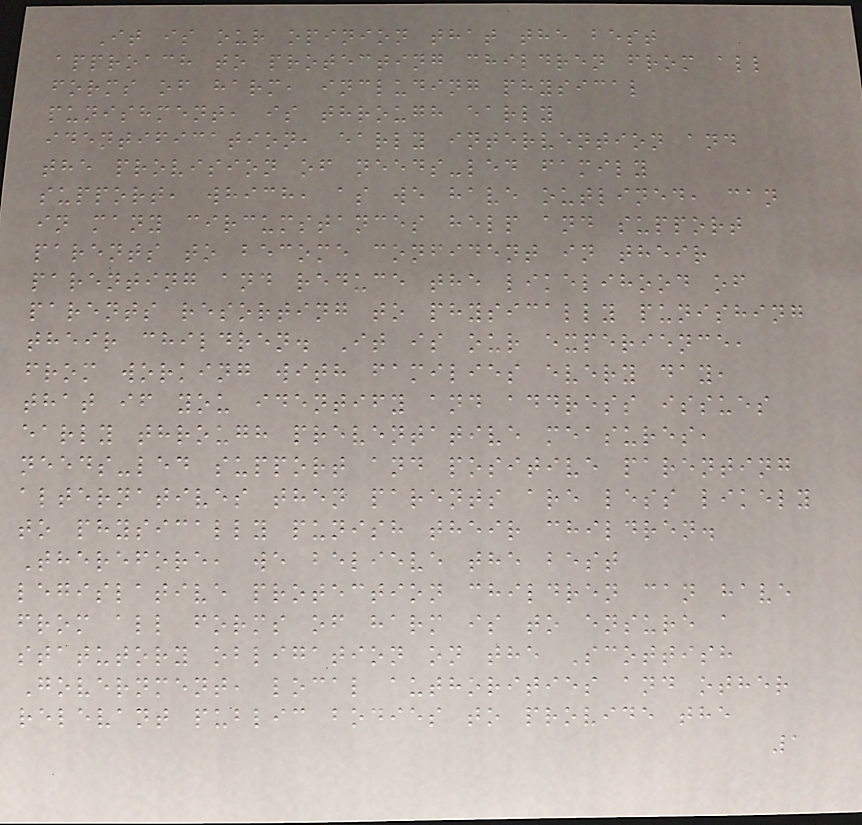It is our opinion that the best
approach to protecting children from all
forms of harm, including physical
punishment, is through early
identification, early intervention and
the provision of needs-led family
support, which, as we have outlined, can
in many circumstances help and support
parents to become confident in their
parenting and reduce the likelihood of
parents resorting to physically punishing
their children. It is our experience,
from working with families every day,
that if you identify and address issues
early through preventative measures,
needs-led support and positive parenting
alternatives then parents are less likely
to physically punish their children.
Therefore, we believe the best
legislative protection children can have
from all forms of harm is to ensure a
statutory obligation on the Scottish
Government, local authorities and other
relevant public bodies to provide the
1
